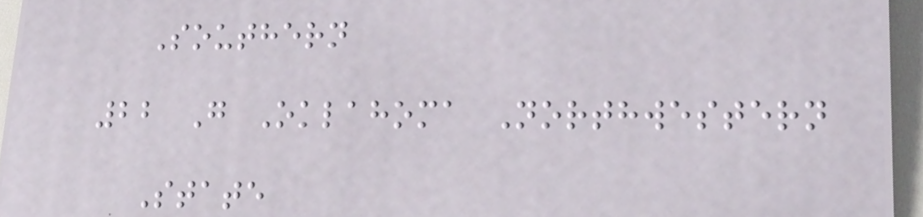Southern
22 G Oklahoma Northwestern
State
